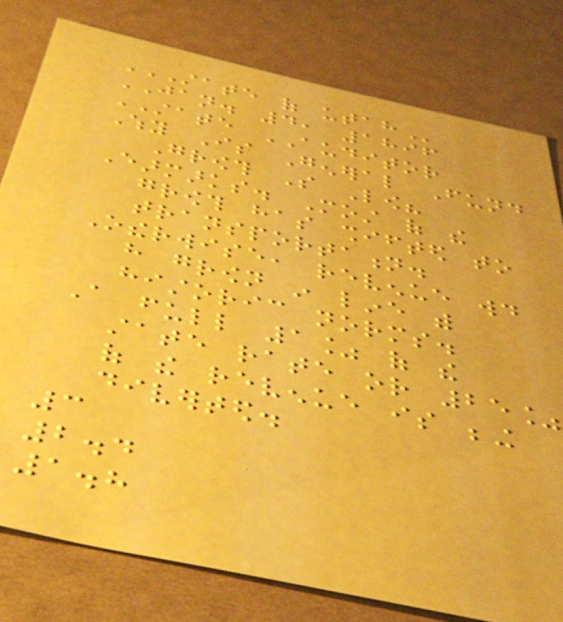STATE OF UTAH
JAN. 4, 1896
STATE AUDITOR
Why Is General Fund
Growth So Low?
Earmarks. Most of the
growth has shifted to
transportation.
Otherwise, revenue would
have grown in line with
historic norms.
A full 1% of the
state rate or 25%
of the revenue is being
diverted.
3
2.4
1.8
